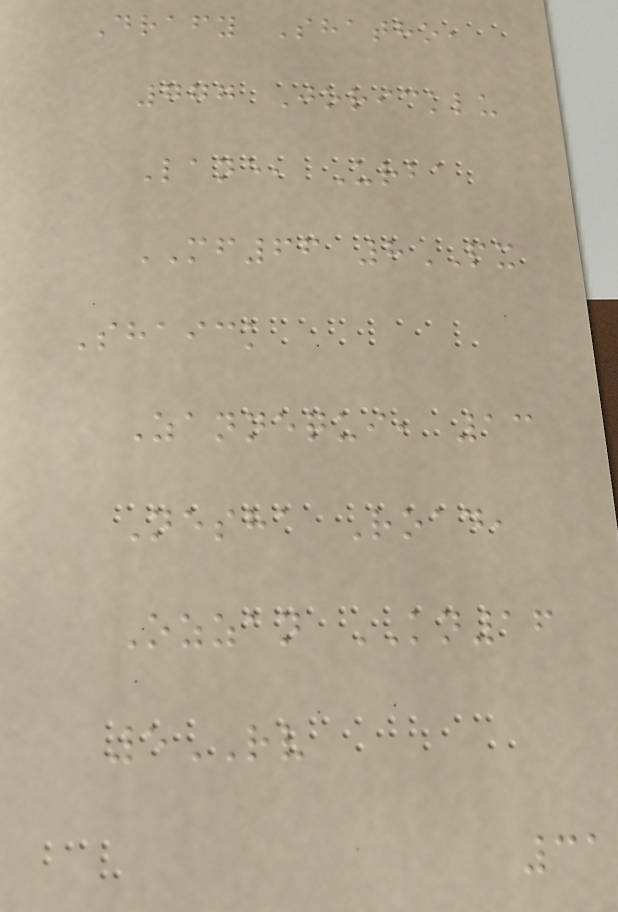Drafy Shatho,
777 Joricklu
Lane, Urba
MF66 8PX
Shaick
Zannequi, 13
Nesha Road,
Ozzan KN16
5RV
31
